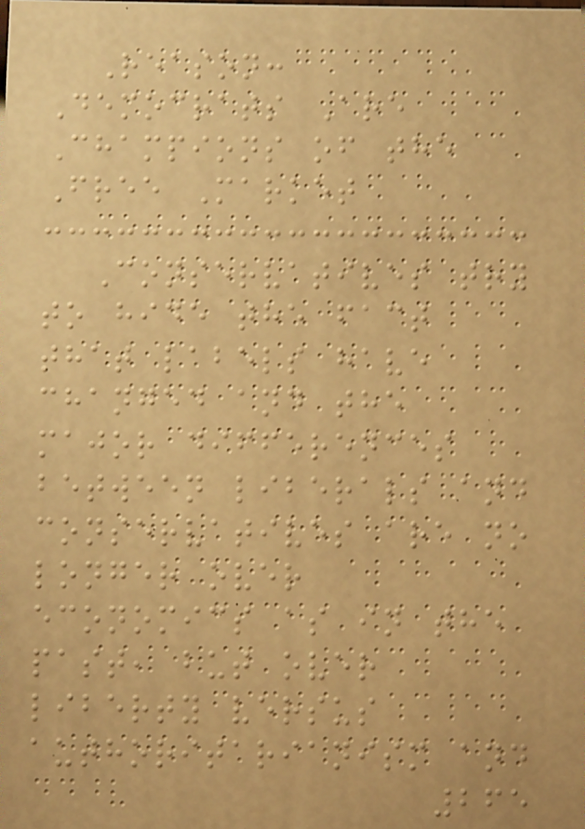Reason:
Democrats Are
Champions of the
Free Market
Conservatives try
to hide the fact
that labels have
changed and the
major differences
between liberals and
conservatives are no
longer over
economics as in the
past, but over
liberty versus
authoritarianism and
265
